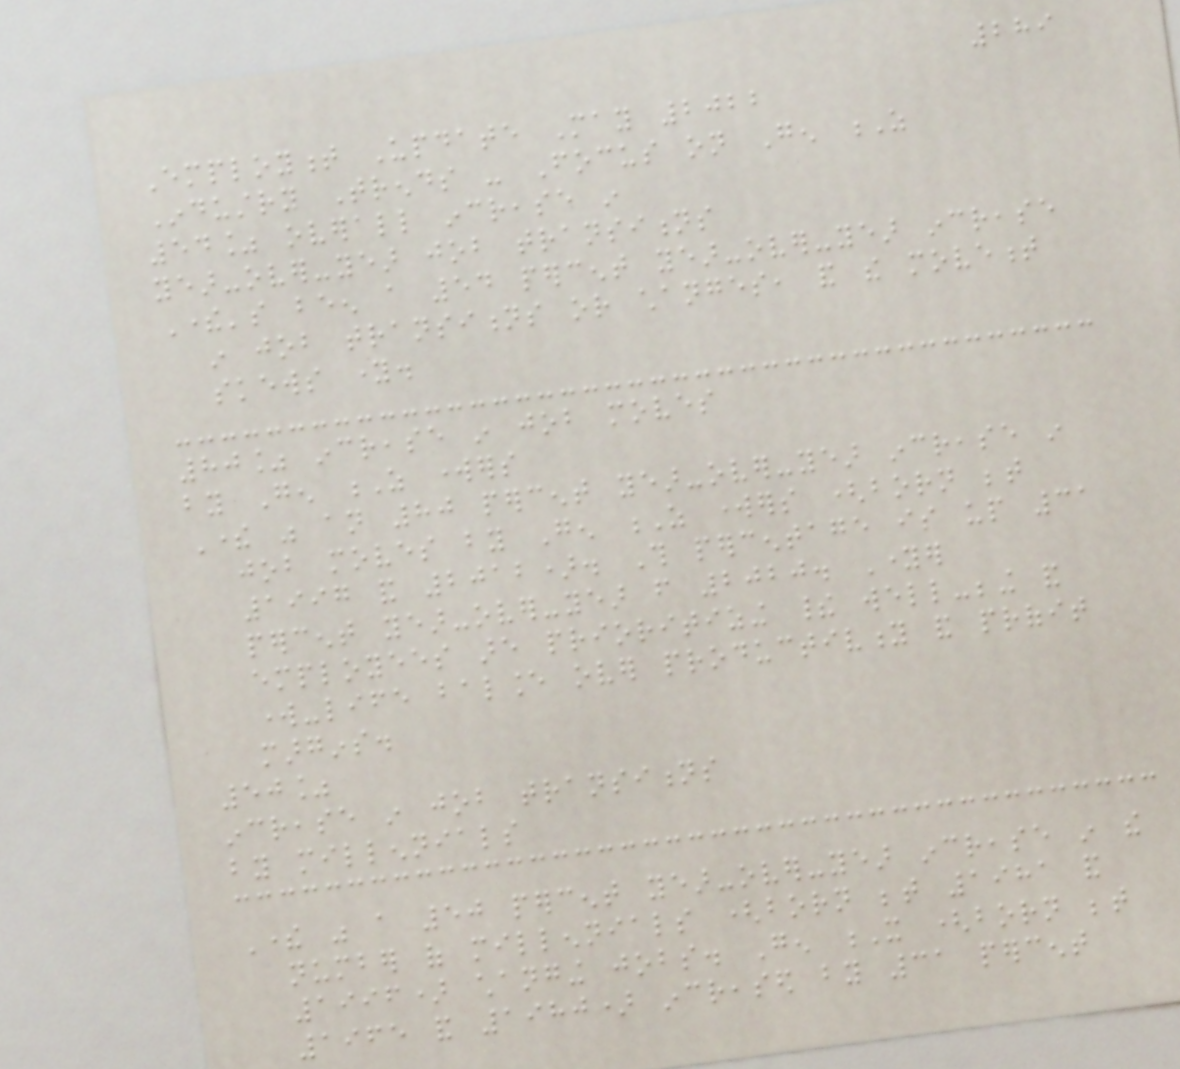289
Employment Update May 2022
Industry Trends - Focus on Gen Z
54% overall increase in
year-over-year job transitions
There's been a 54 percent year-over-year increase
in job transitions or changes, and the movement
skews young.
80% increase in job moves
by Gen Z workers
There was an 80 percent year-over-year increase in
job moves by Gen Z workers (born between
1997 and 2012). This percentage is up 31
percent year-over-year from 2020. Younger
employees are prioritizing their well-being and
work-life balance over productivity and profit
margins.
50%
increase in job transitions
by millennials
There was a 50 percent year-over-year increase in the
number of millennials (born between 1981 and
1996) changing jobs. Gen X (born between
1965 and 1980) increased by 31 percent
